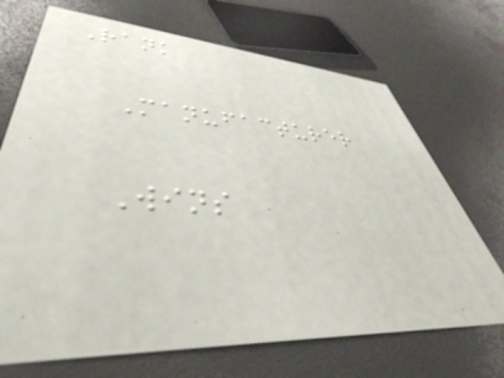Rank
Manufacturer
Wins
